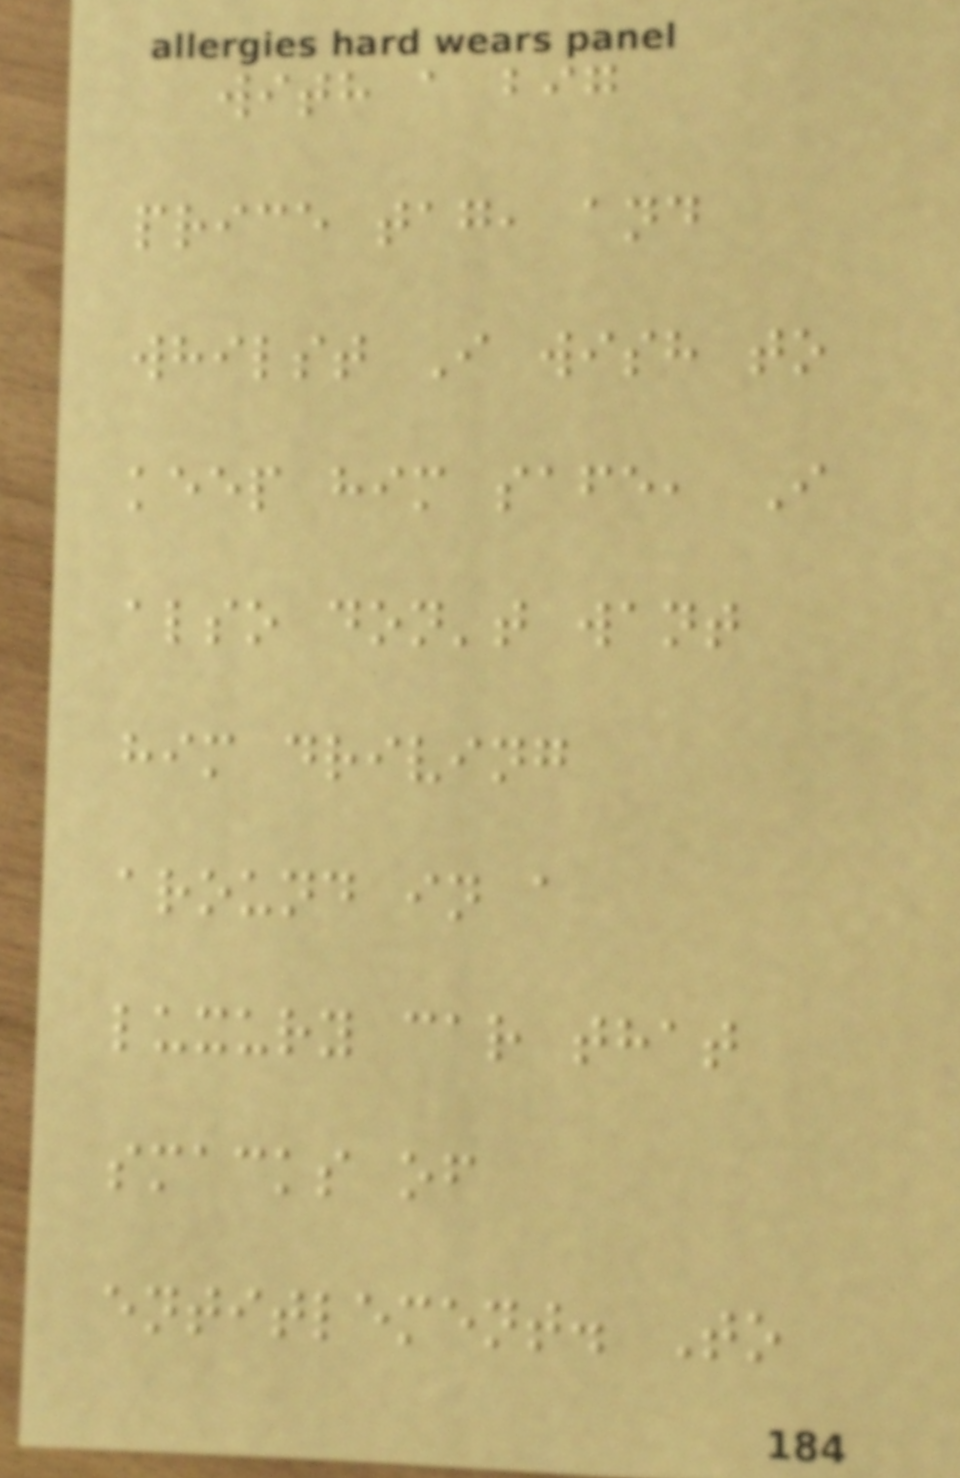with a big
price tag, and
whilst I wish to
keep him safe, I
also don't want
him driving
around in a
luxury car that
smacks of
entitlement. To
